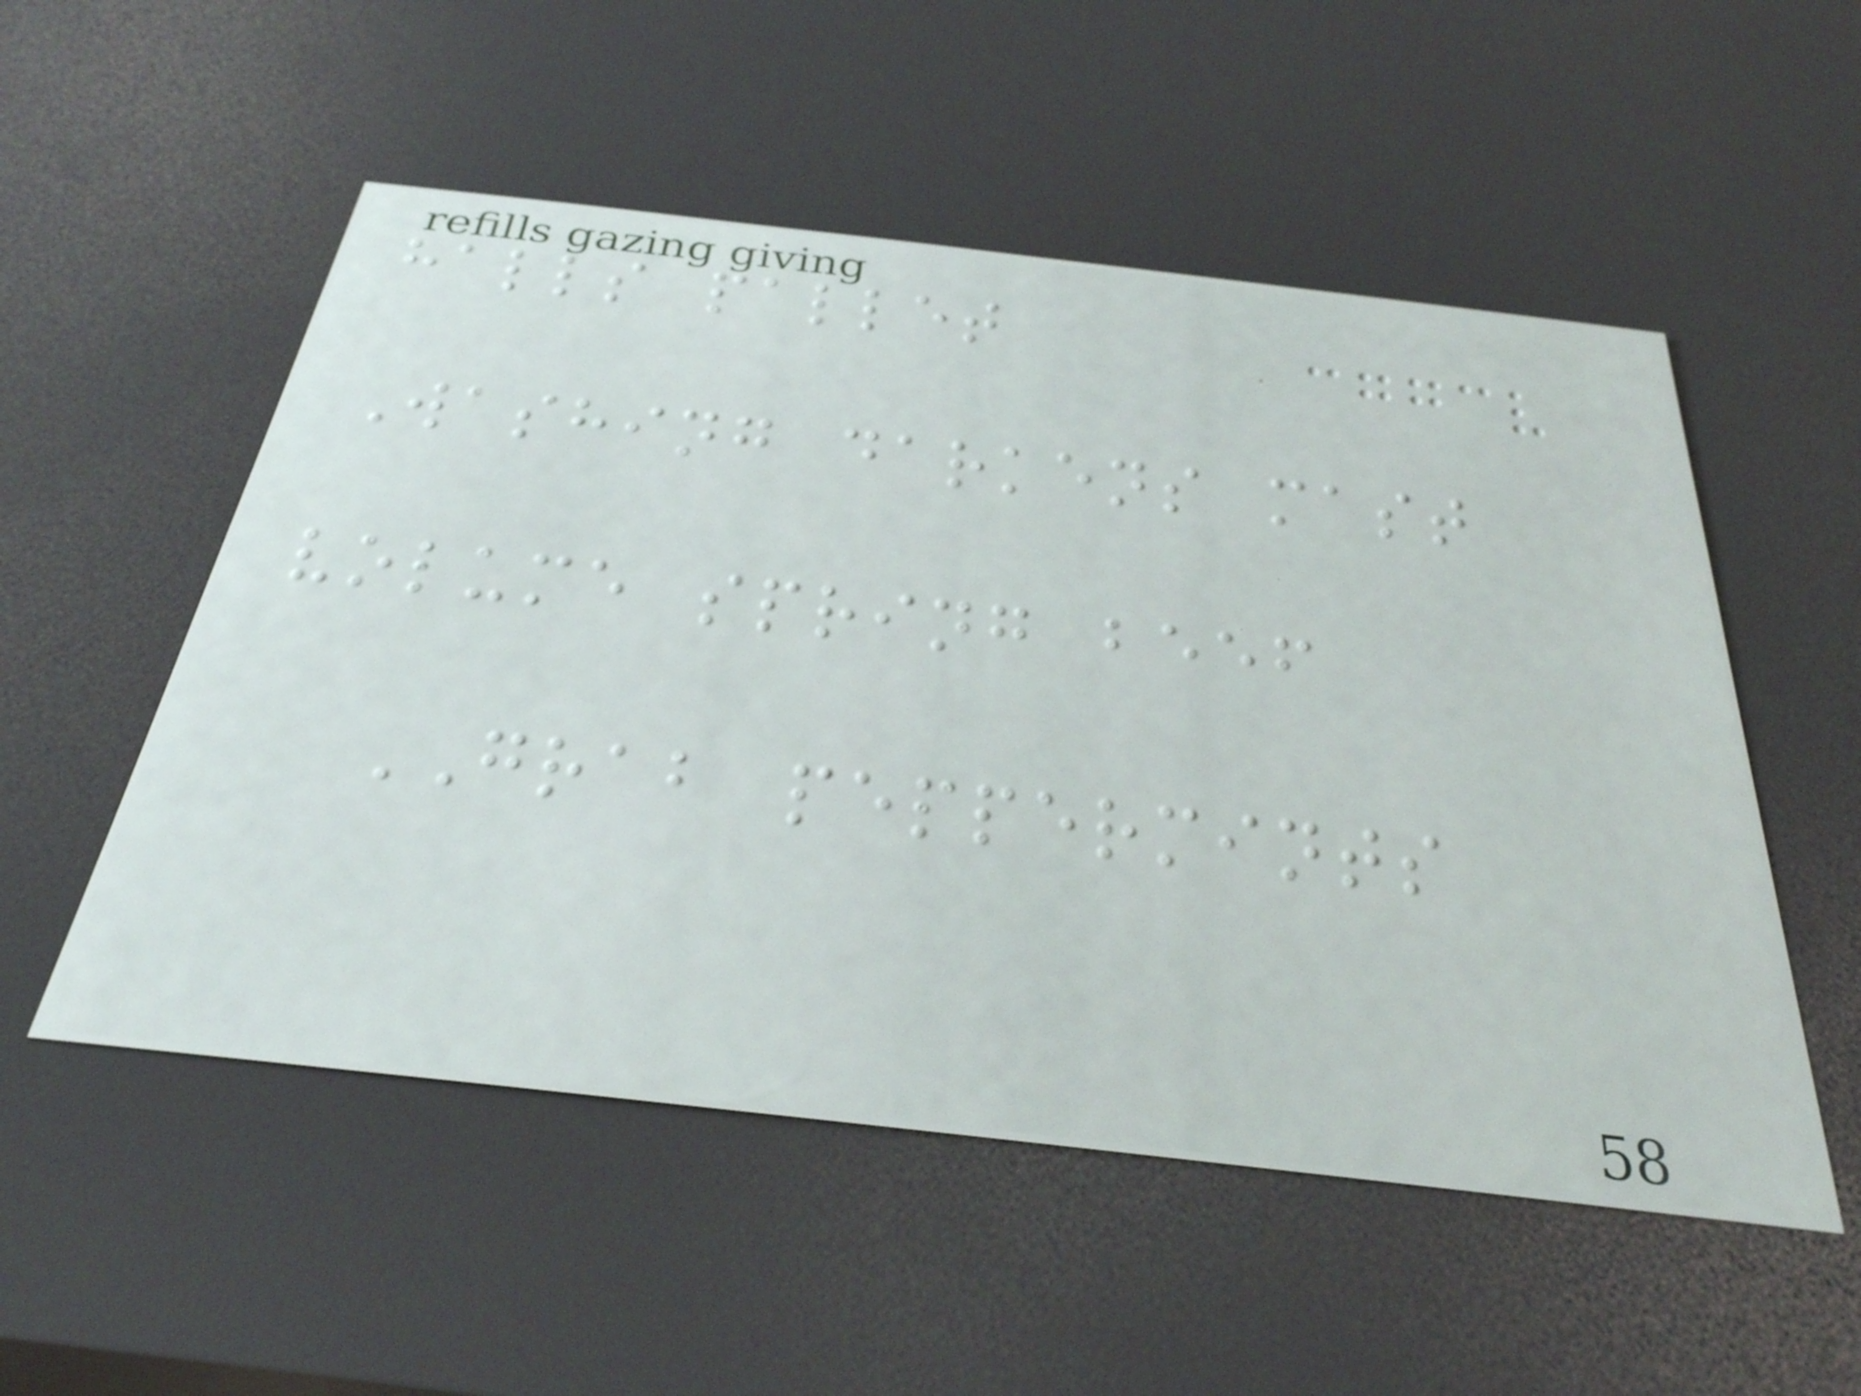halls pallet
Washing darkens mast
volume spring beef
GRAB peppermints
